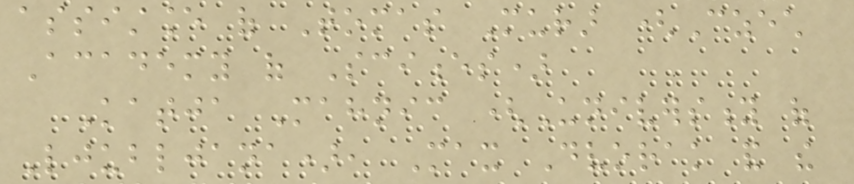assistance of Tomas Murar (Czech
Academy of Sciences)
Katja Mahnic (University of
Ljubljana), Max Dvorak and the
